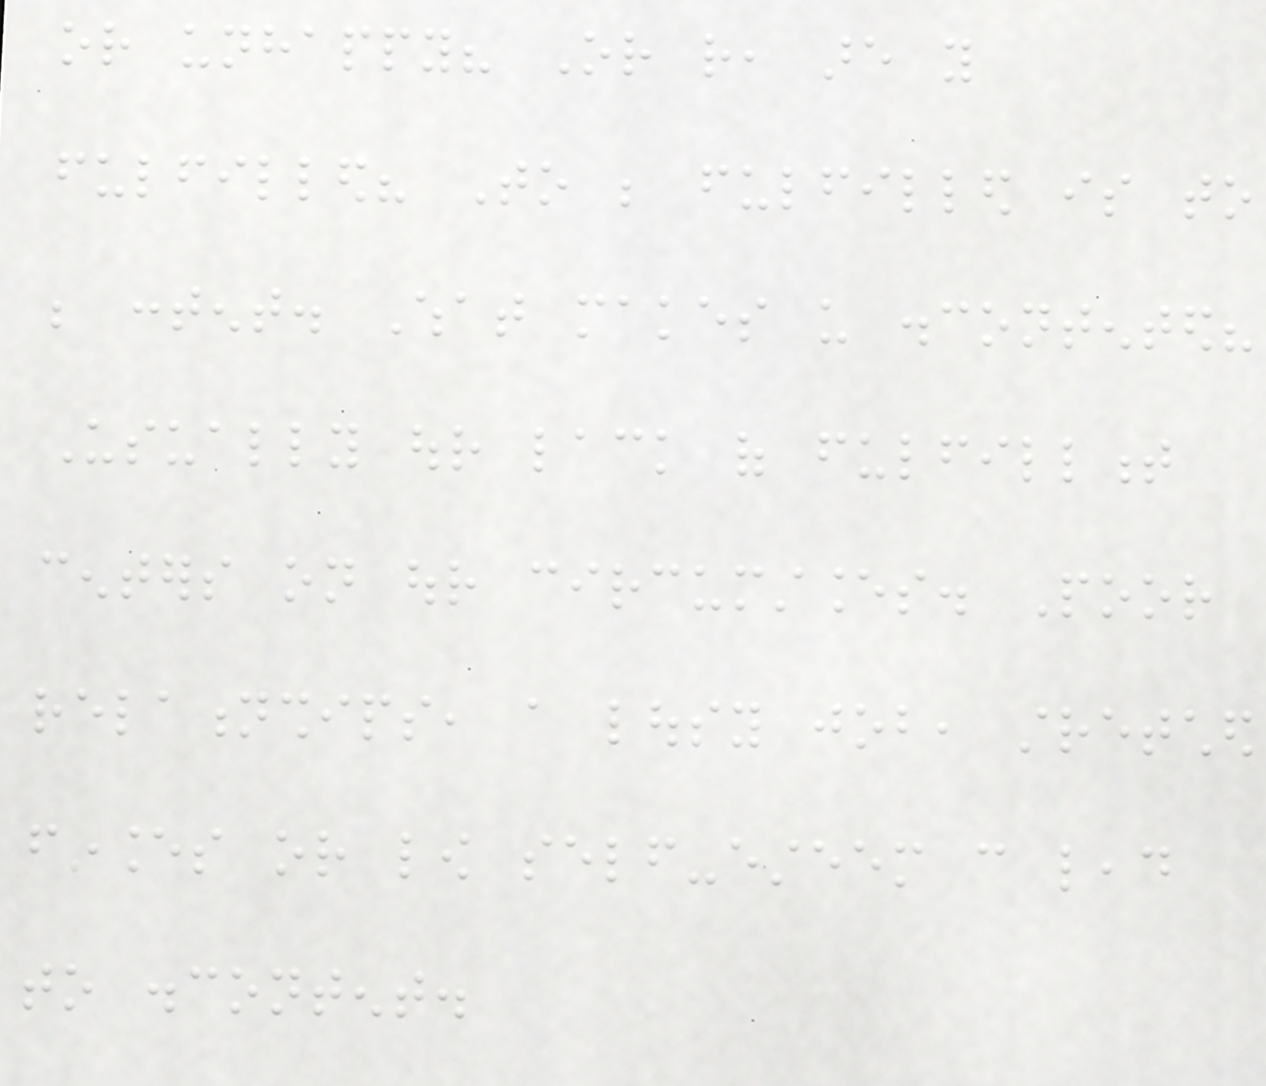or unhappy? Or rather, are you
fulfilled? To be fulfilled is to
be content. What makes us discontented?
Usually our lack of fulfillment
centers on our circumstances. Poor
relationships, a lousy job, stretched
finances or low self-esteem can lead
to discontent.
